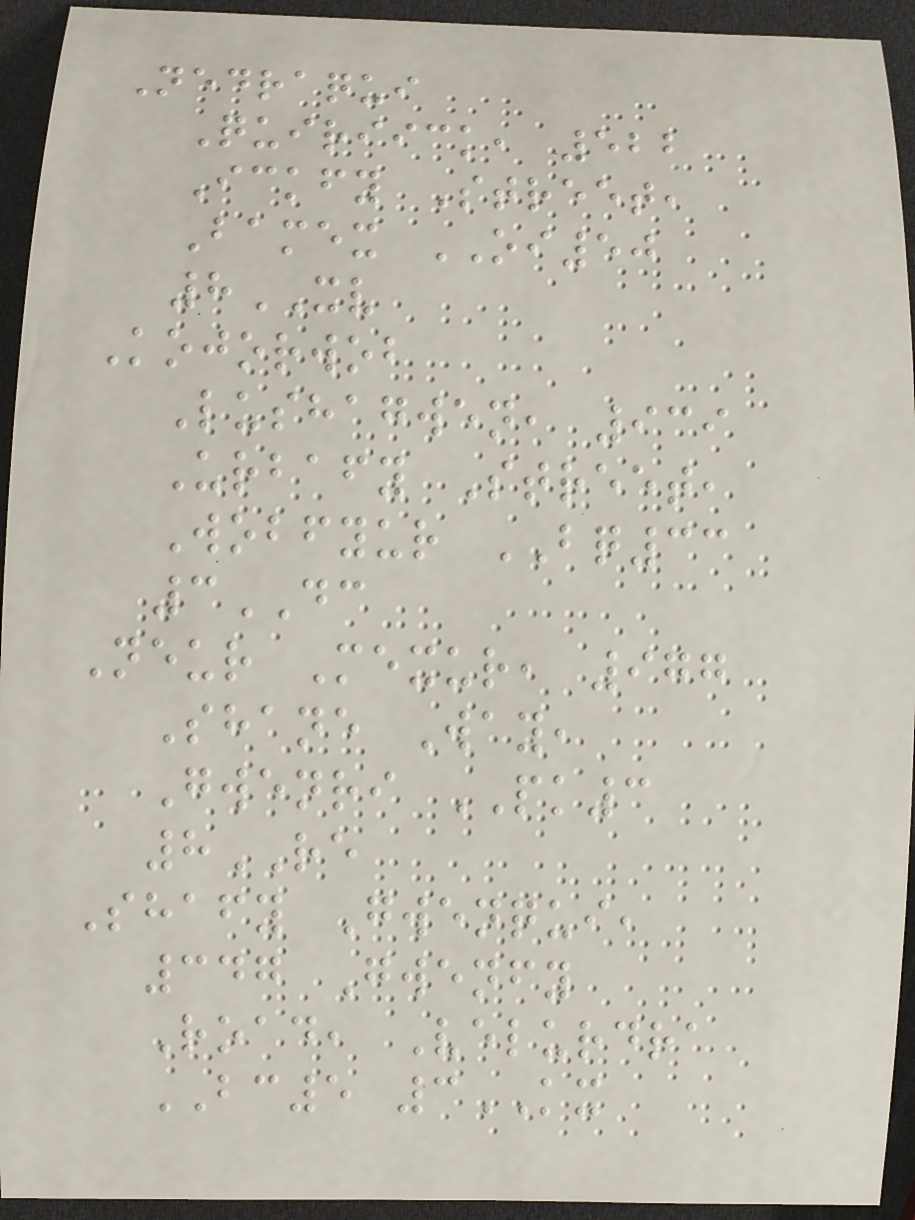Nedraqui
Quiriick, 522
Ickfy Street,
Bamex OI50
8XV
Kojorwob
Lushagwen, 939
Urbafy Street,
Wobfyur BQ33
3DC
Neur Mexur, 977
Shane Way,
Gwenri PK3
8RE
Shafy Gwenqui,
347 Gwenfy
Road, Velurdra
BC5 3KX
